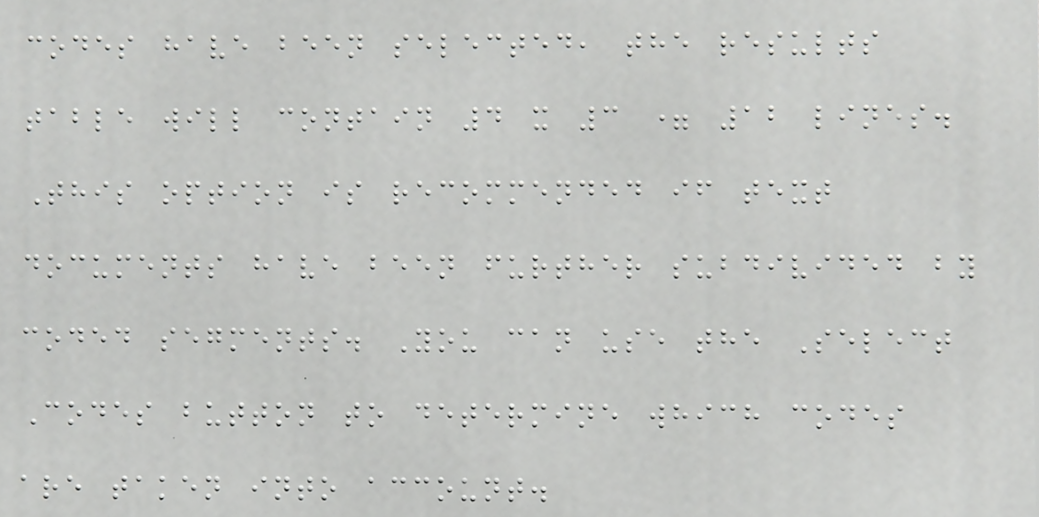codes have been selected, the results
table will contain 4 x 3 = 12 lines.
This option is recommended if text
documents have been further subdivided by
coded segments. You can use the Select
Codes button to determine which codes
are taken into account.
